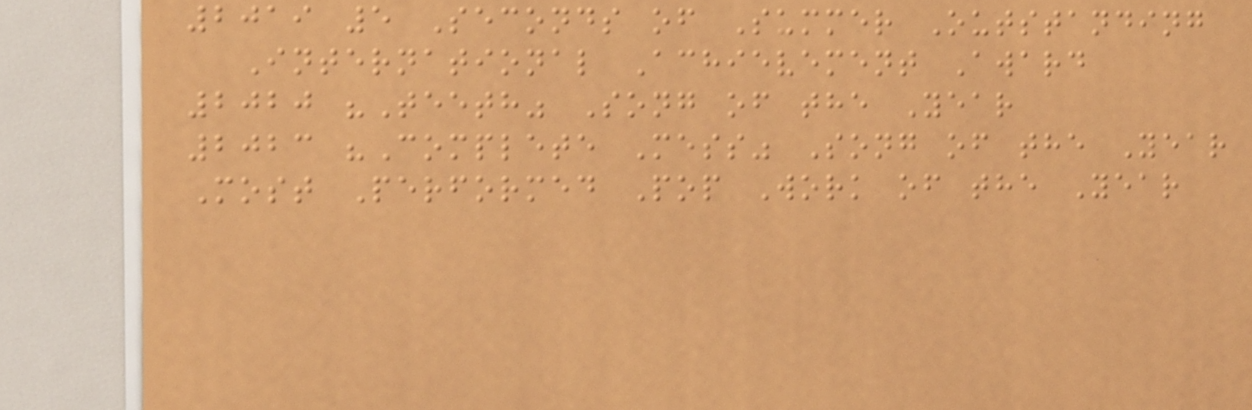2019 5 Seconds of Summer Outstanding
International Achievement Award
2020 "Teeth" Song of the Year
2023 "Complete Mess" Song of the Year
Most Performed Pop Work of the Year
